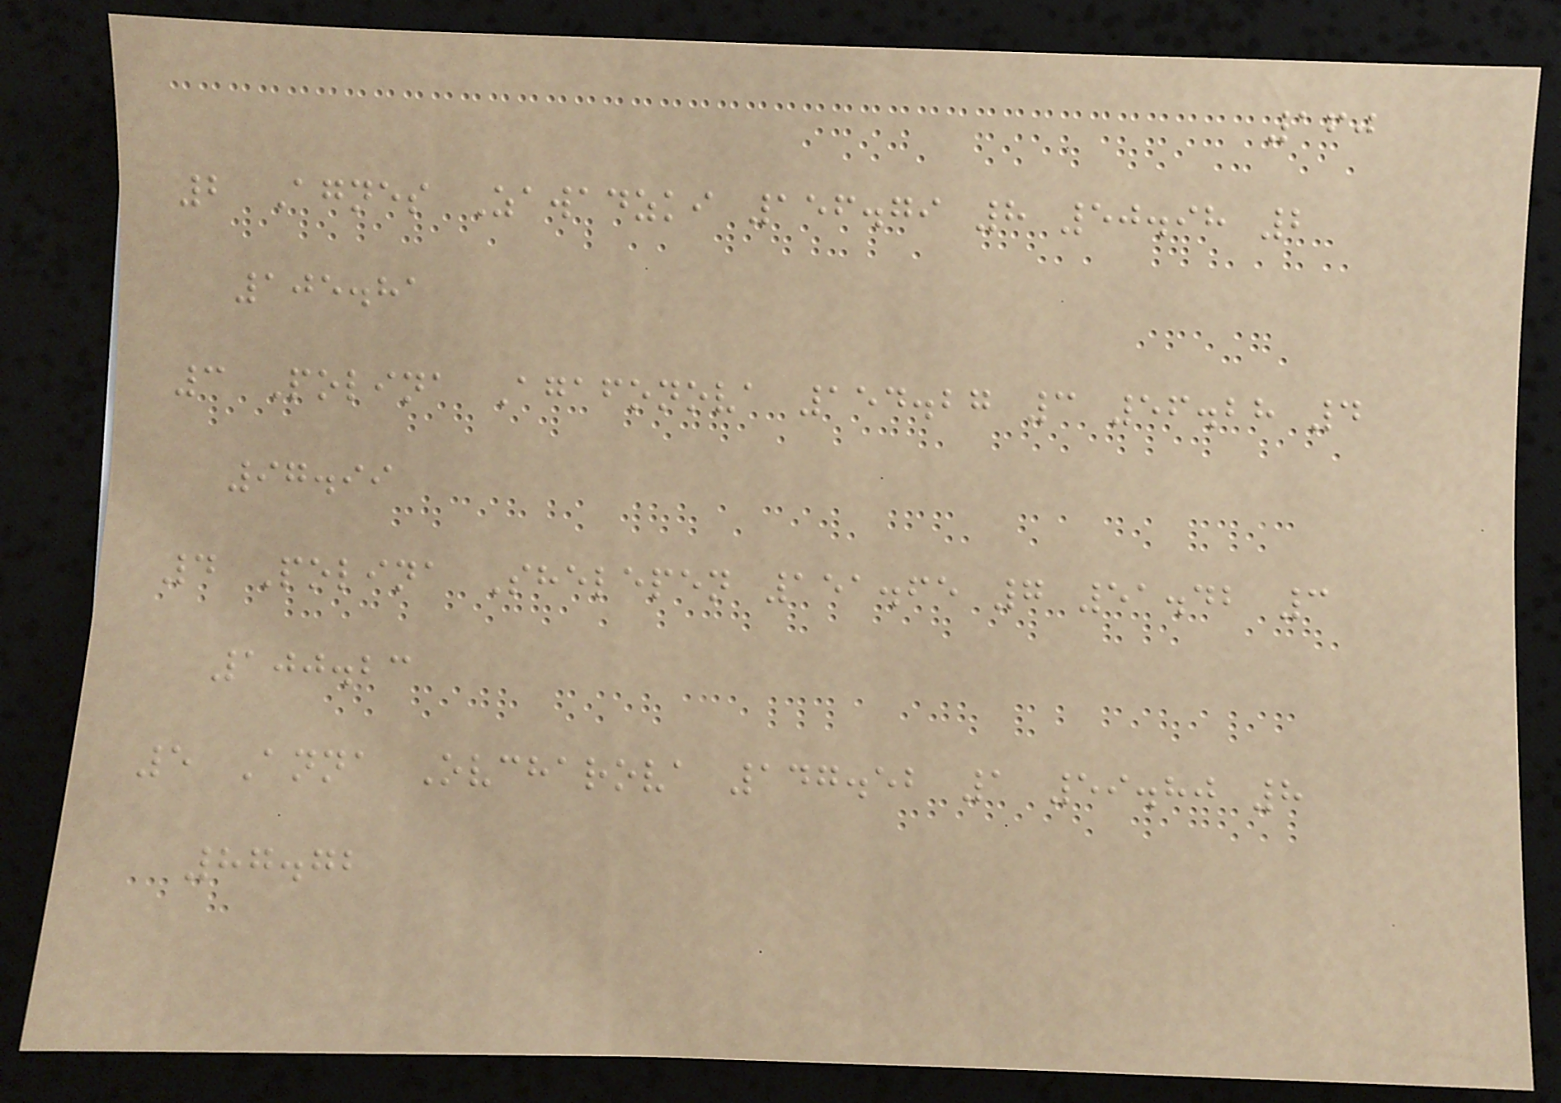160
2 Agnes Zawadzki 156.79 8 50.98 2
105.81
3 Polina Agafonova 154.27 3 56.28 4
97.99
4 Polina Shelepen 151.65 7 51.42 3
100.23
5 Anna Ovcharova 147.52 1 59.80 8
87.72
